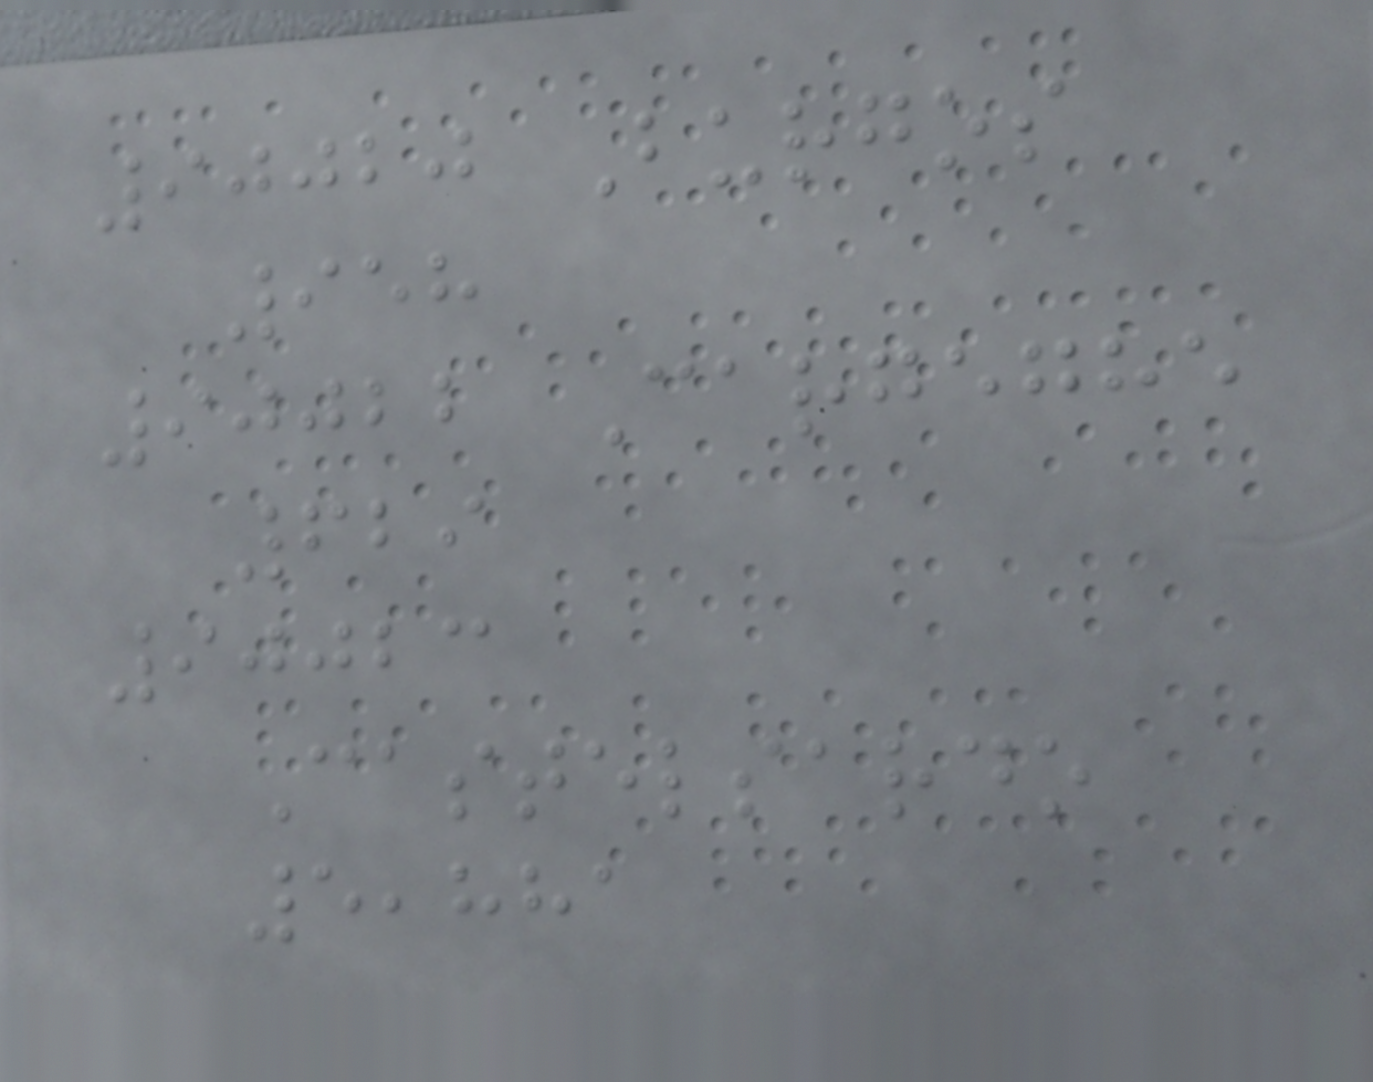90020 Burgos
958
90022 Cargeghe
629
90023
Castelsardo
5,881
